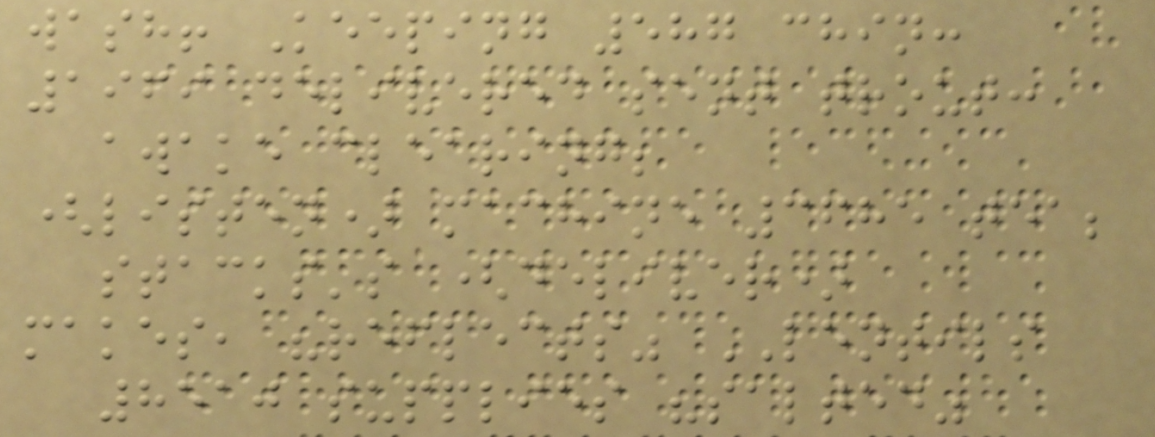wash! Keeping 587 chin:
1969 delivered sent trout:
awake clearing;
(listen) machine 3685 tea;
stacks's (deliver)
makes, "reflects" LENTILS
8510 supplies "salted"
